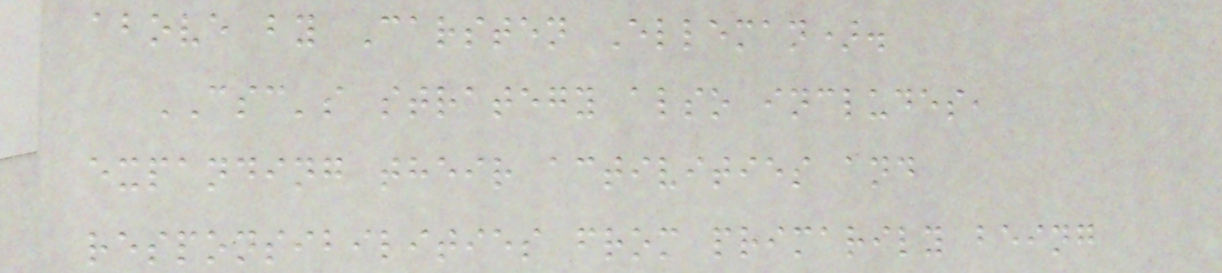above by Carsten Elleman).
CSC's strategy also includes,
expanding their activities and
responsibilities from primarily being
